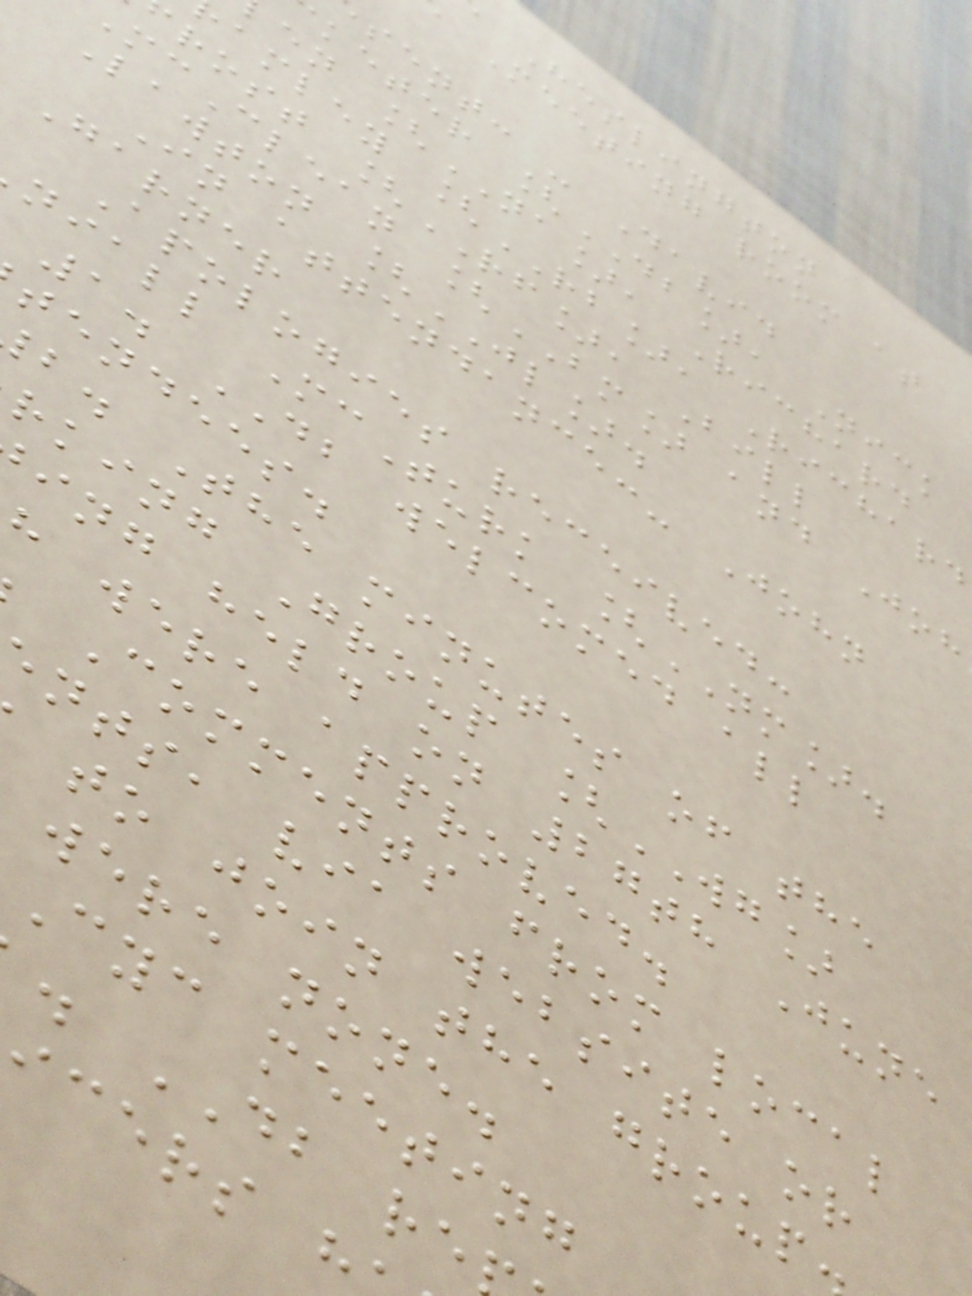Heslington
Meeting room at
sent: - David
keter [DB], Nick
en [NA], Richard
amley [RB], Richard
rost [RF], Bill
cClean [BM] and Joh
Lawton [JL].
In attendance:- John
Garner
Apologies received:
niall McTurk [NM].
1. DB welcomed all
tendees.
b. The minutes of the
rking Group [WG]
ing held on 27th June
h were approved.
Comments from local
nts, via website or
to join the group
were none.
cyc meeting
. DB re
